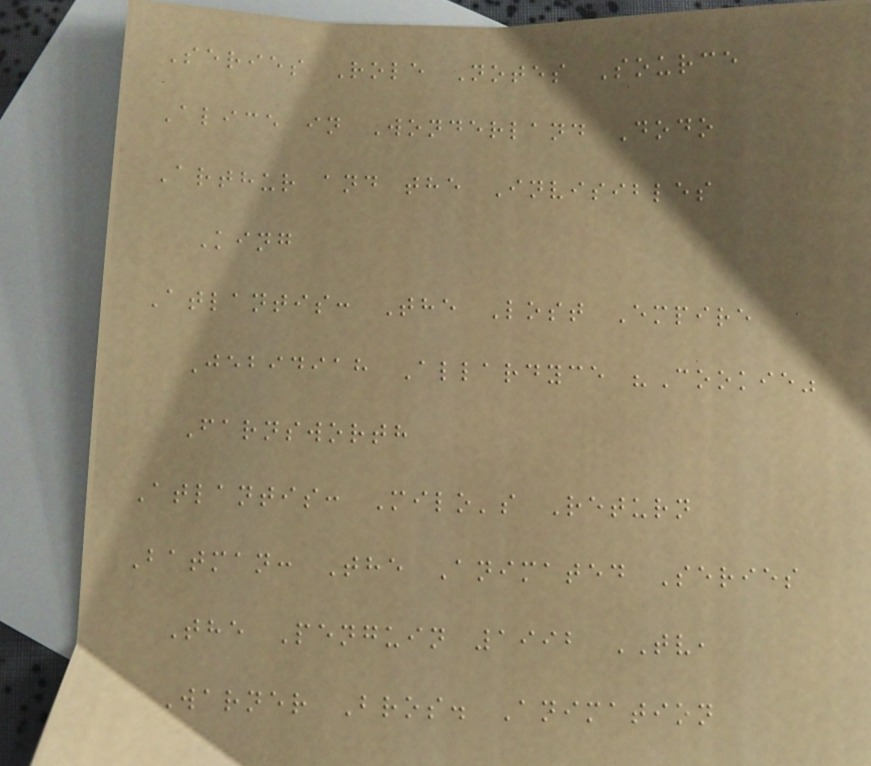Series Role Notes Source
Alice in Wonderland Dodo
Arthur and the Invisibles
King
Atlantis: The Lost Empire
Jebidiah Allardyce "Cookie"
Farnsworth
Atlantis: Milo's Return
Batman: The Animated Series
The Penguin 1992 TV,
Warner Bros. Animation
